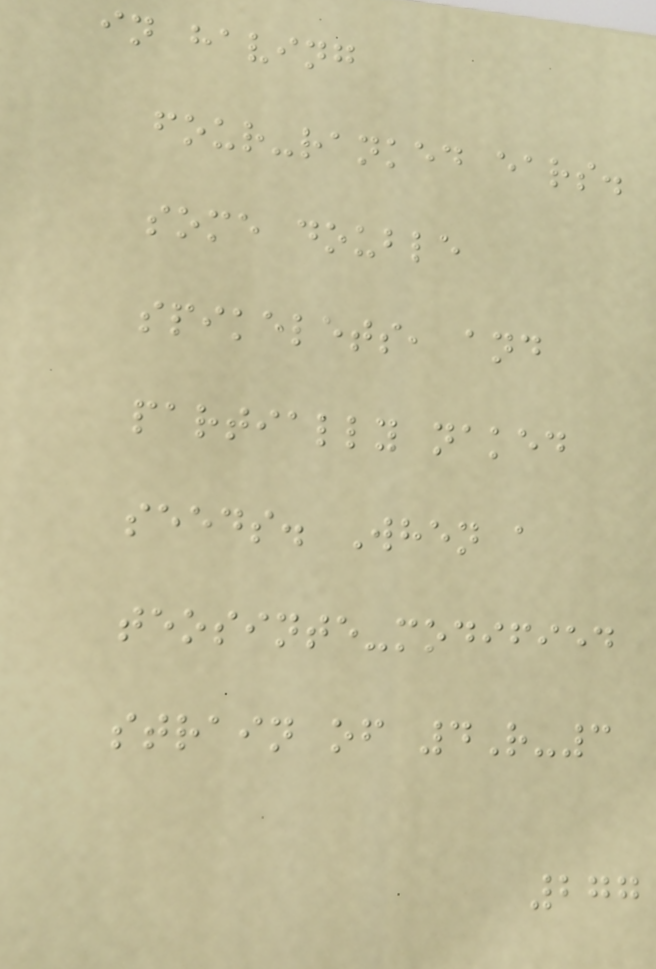in having
four-ranked ears.
some double
spikelets, and
partially naked
seeds. When a
teosinte-modified
strain of 4R-3
277
